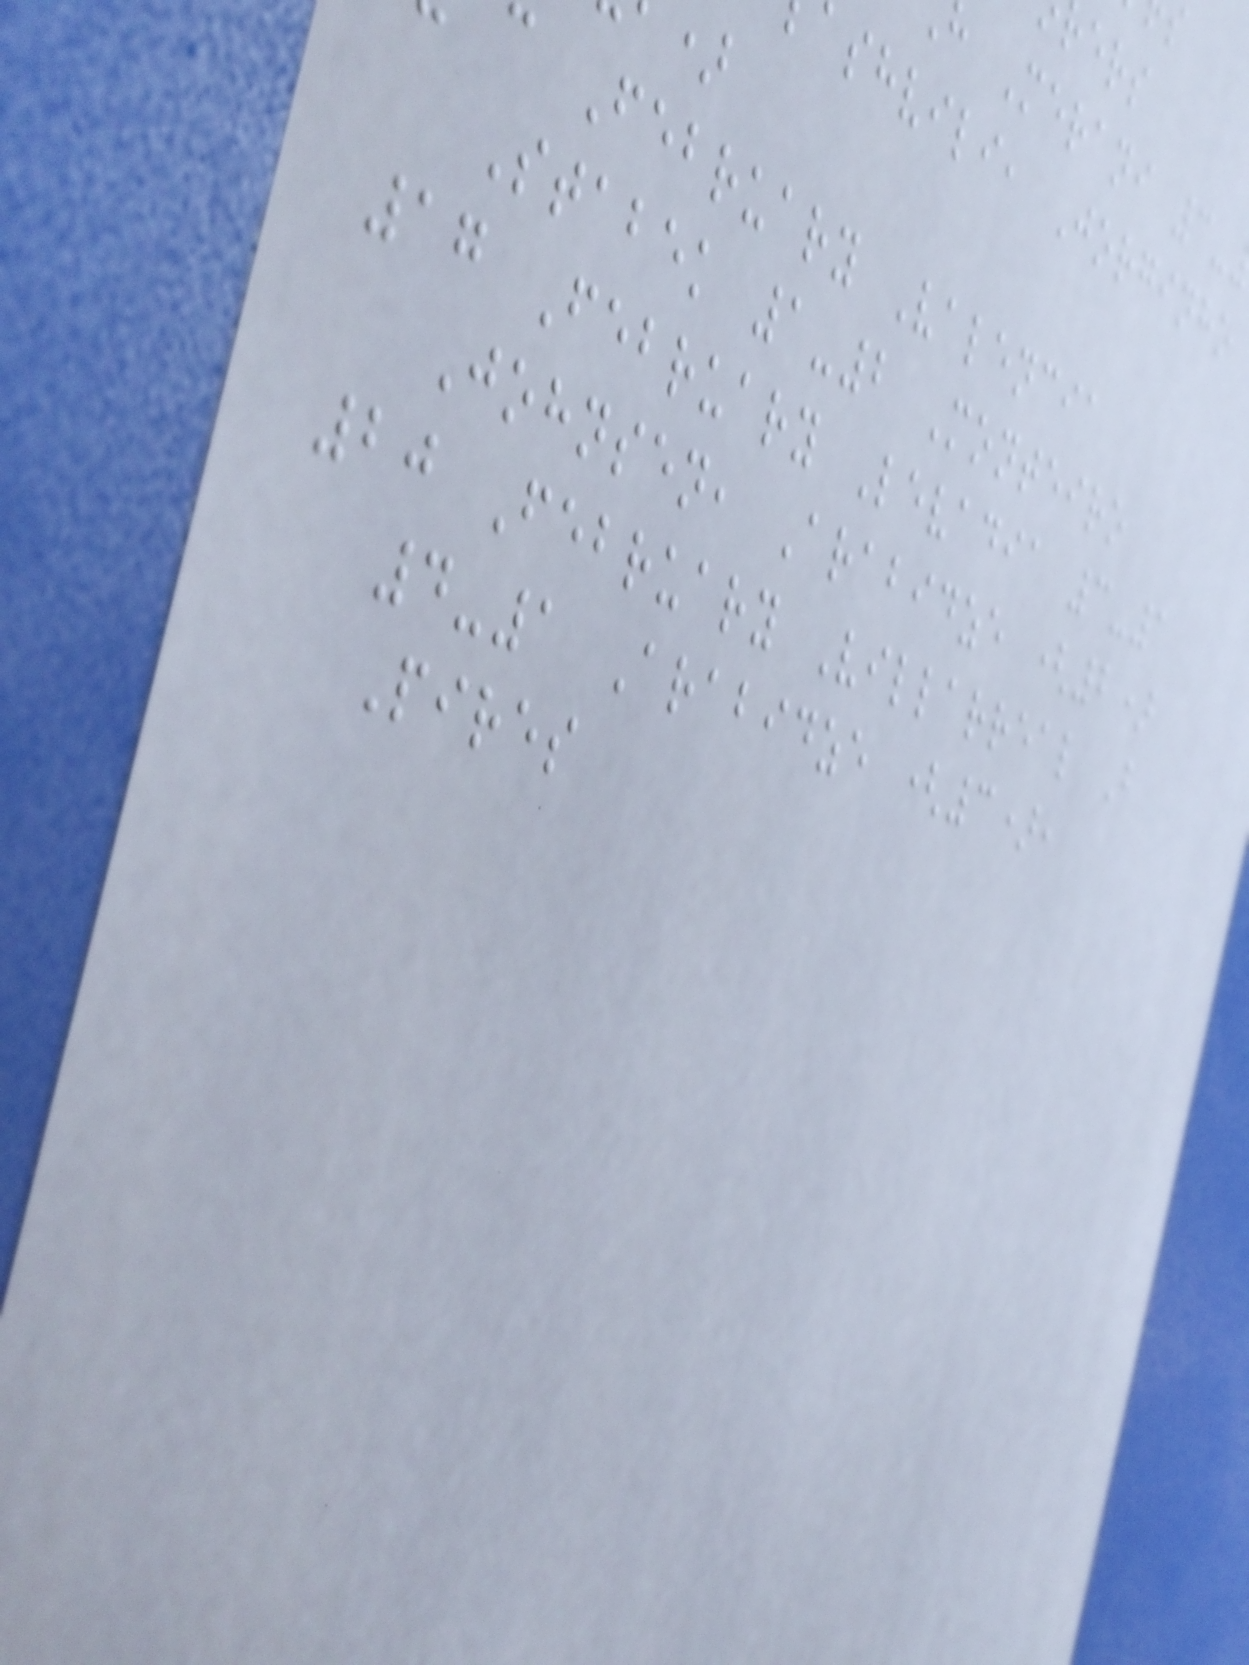h Merani 3-
ashvili, Jorginho
c February Valencia
Stabek 1-2 Monteiro
17 February Levadia 3-1
Johnsen, Arabidze (2)
20 February Villarreal B
4-1 Arabidze (3),
Pires
